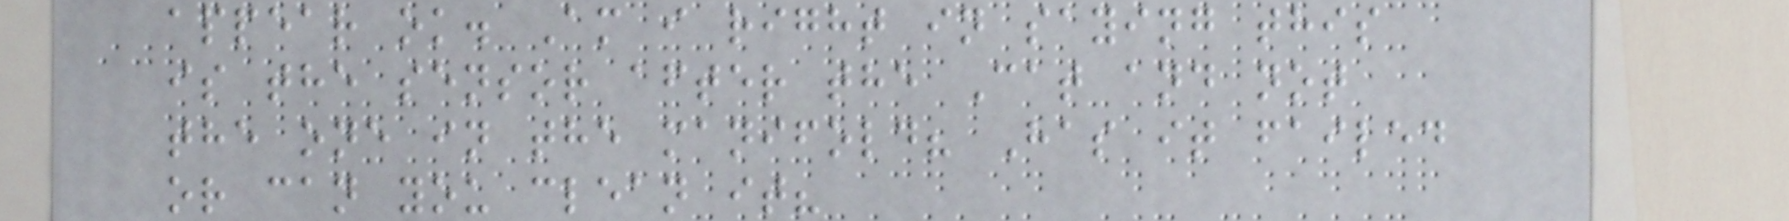appear ok. Am i right in saying this
is the sensor after the Cat and not
the one in the manifold? Has it failed
or can you clean it?
